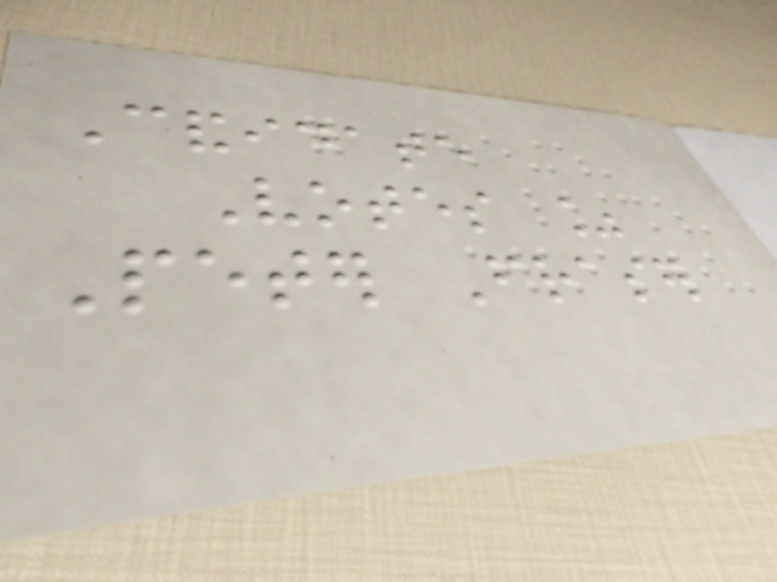Candidate
Votes %
Peter Fraser
